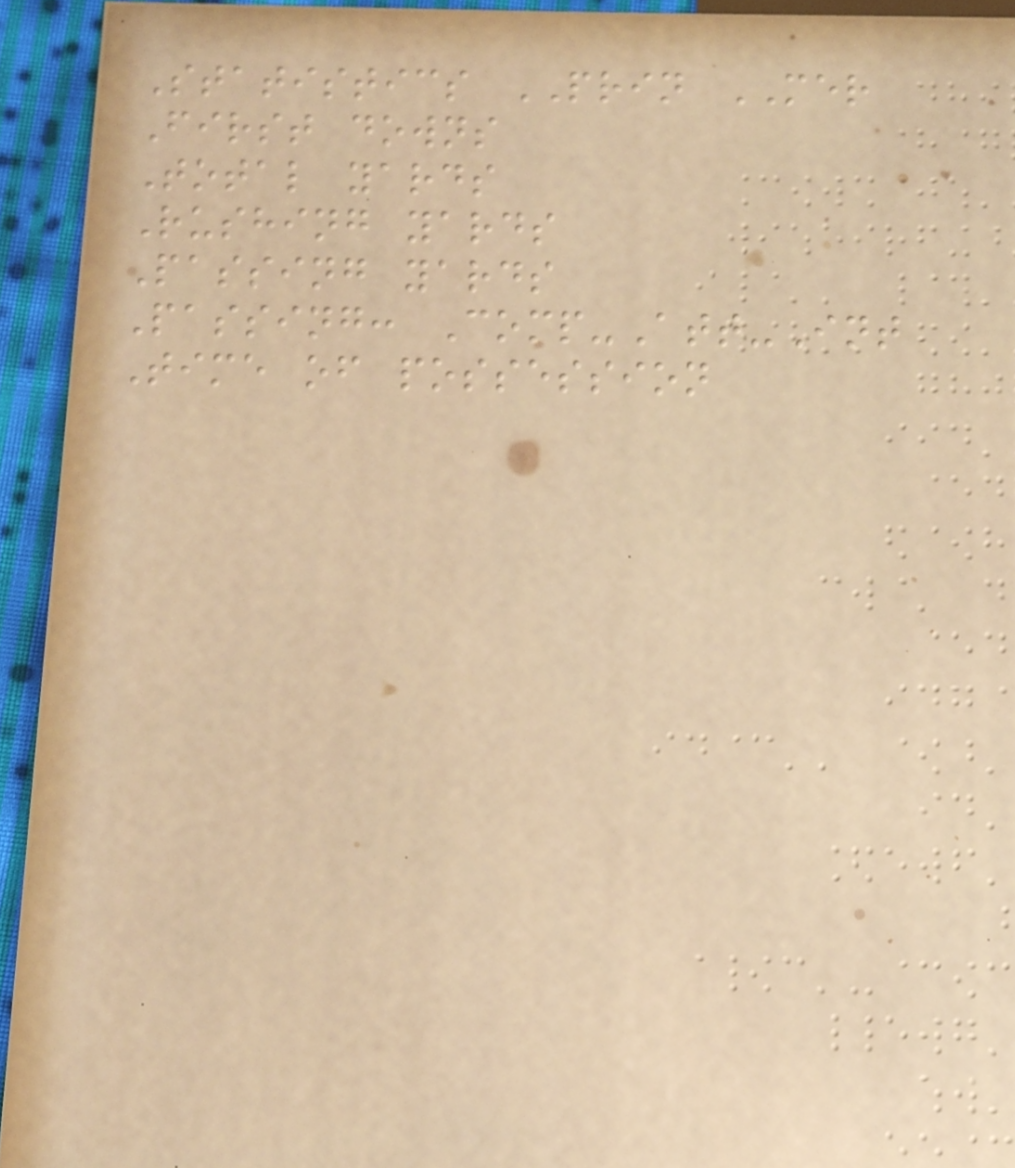Statistics PRIN MER
First downs
Total yards
Rushing yards
Passing yards
Passing: Comp-Att-Int
Time of possession
